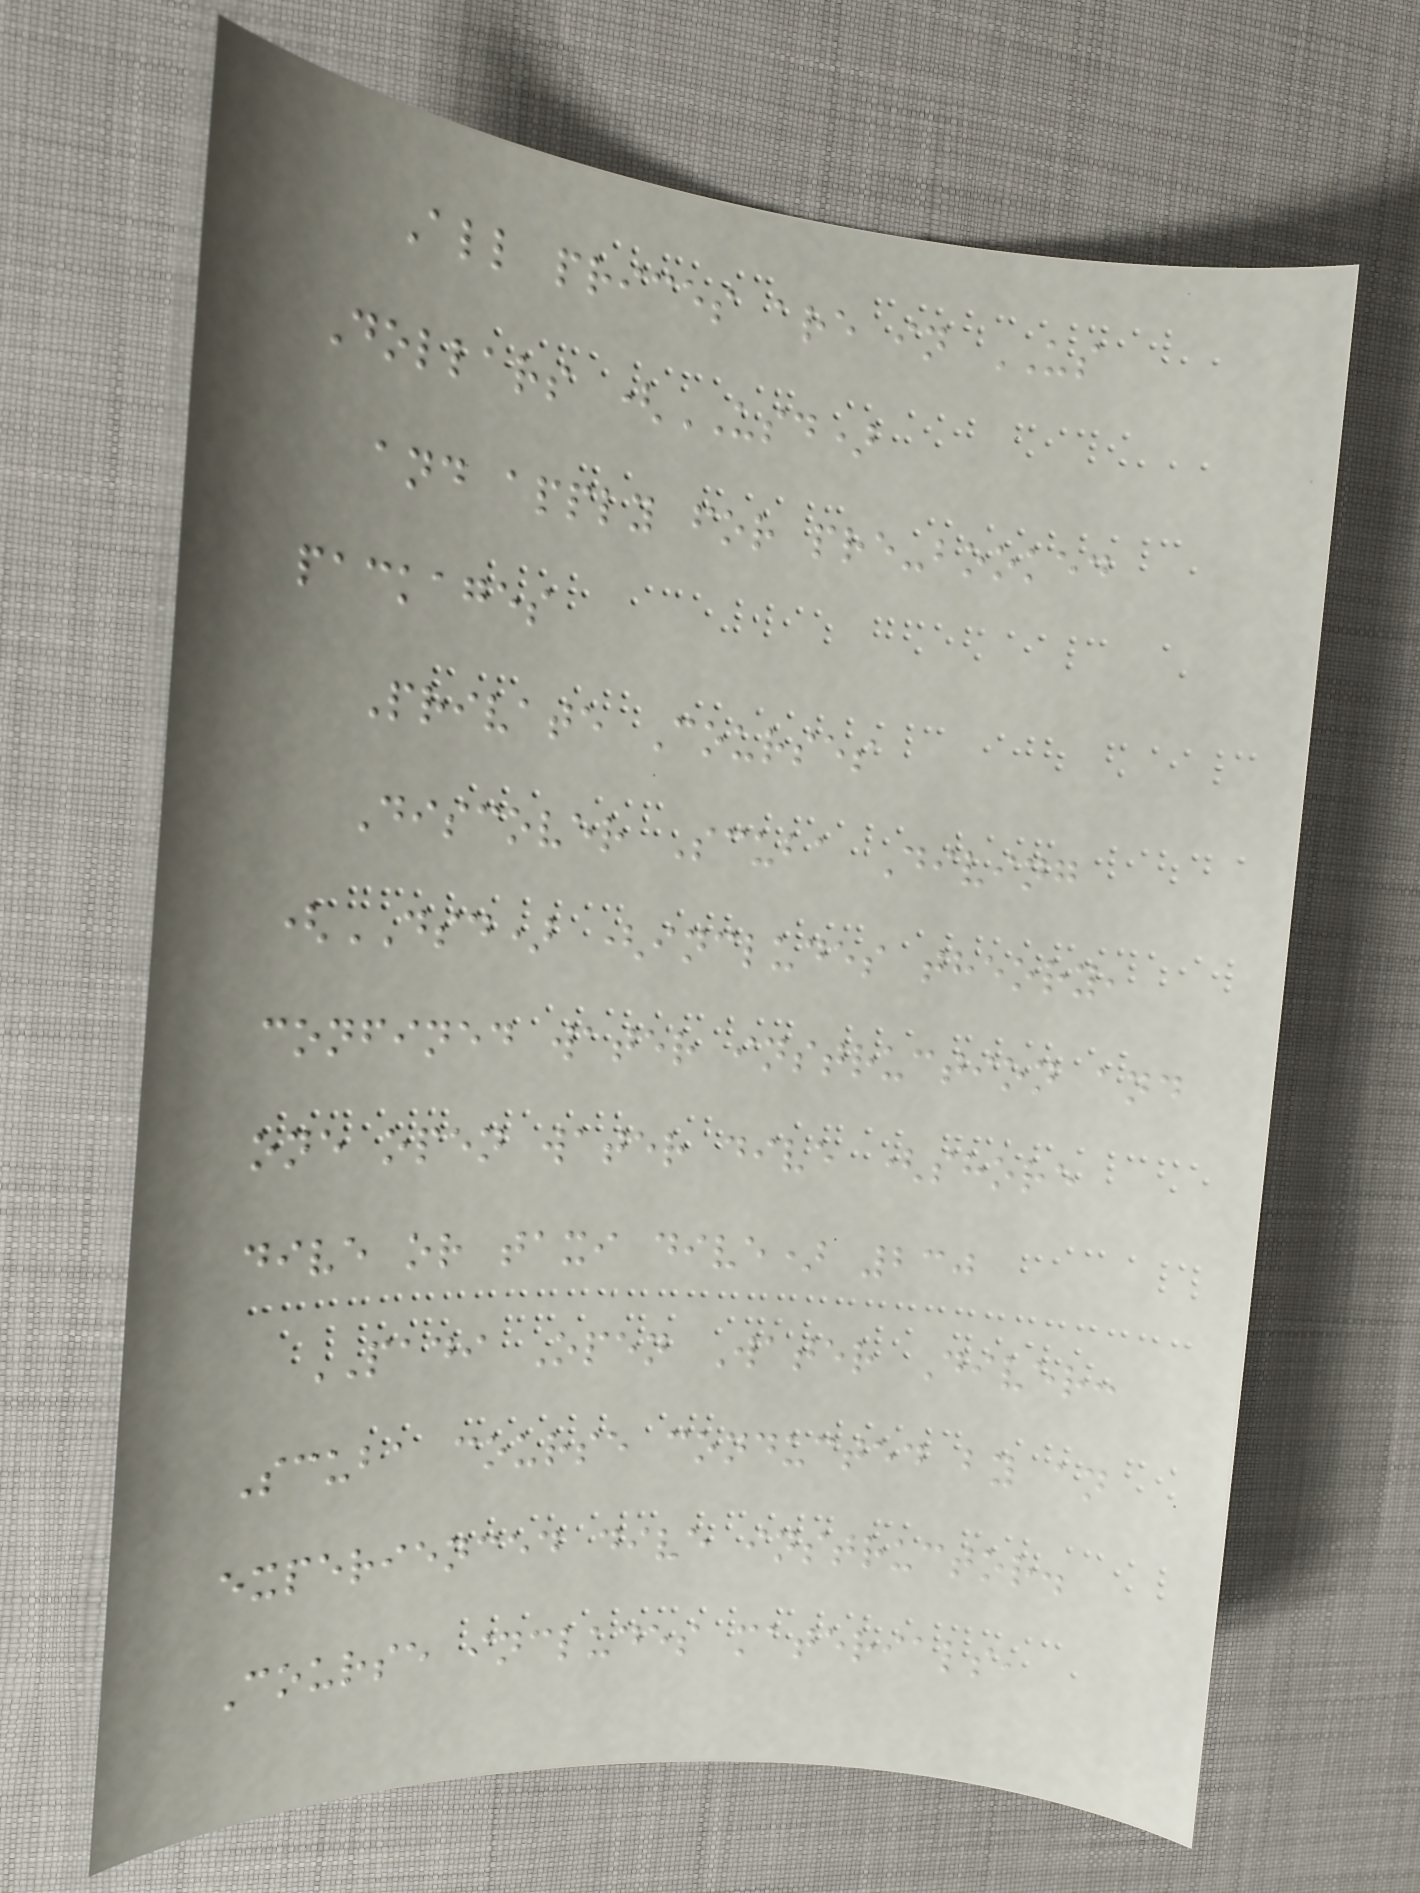All prices are in US
Dollars (USD)
and apply for pre-booked
packages
Private Courses
Discover Scuba Diving
(DSD) (includes theory,
confined water instruction and
one open water dive (shore
dive or taxi dive) 230
PADI Open Water Diver:
Scuba course conducted by an
experienced dive instructor.
Course includes materials,
